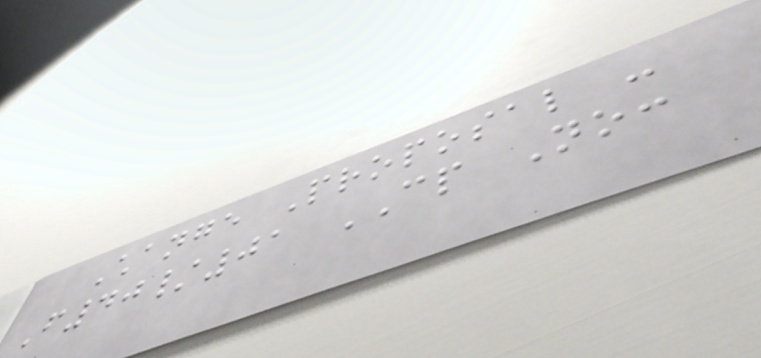Change Proposal -
F40/01 CP No:
